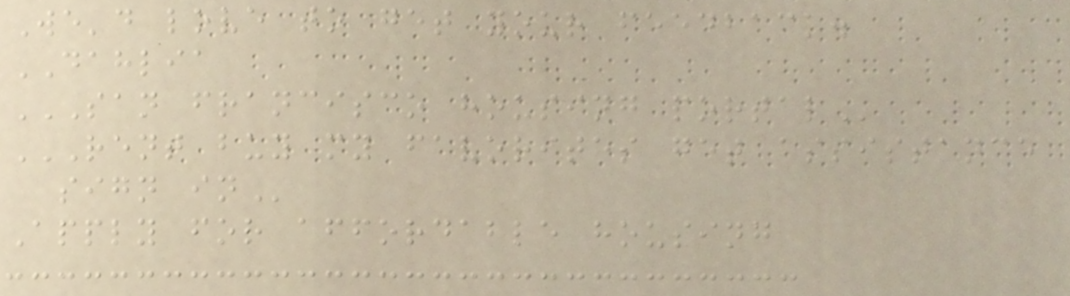We'd love to get your feedback.
DAHLIA
SAN FRANCISCO HOUSING PORTAL
RENT BUY MY FAVORITES GET ASSISTANCE
SIGN IN
Apply for affordable housing
